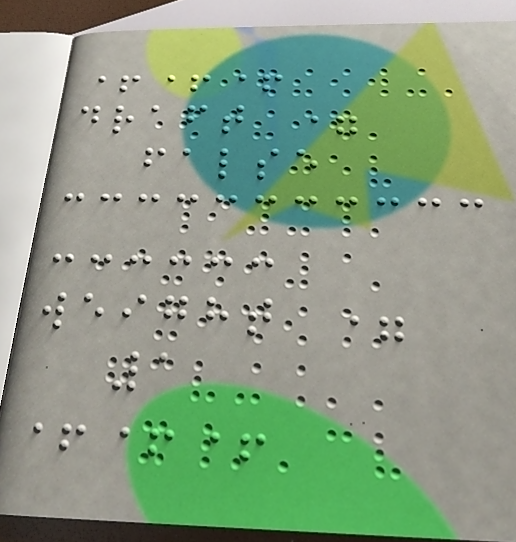+++
draft =
false
weight =
1
+++
